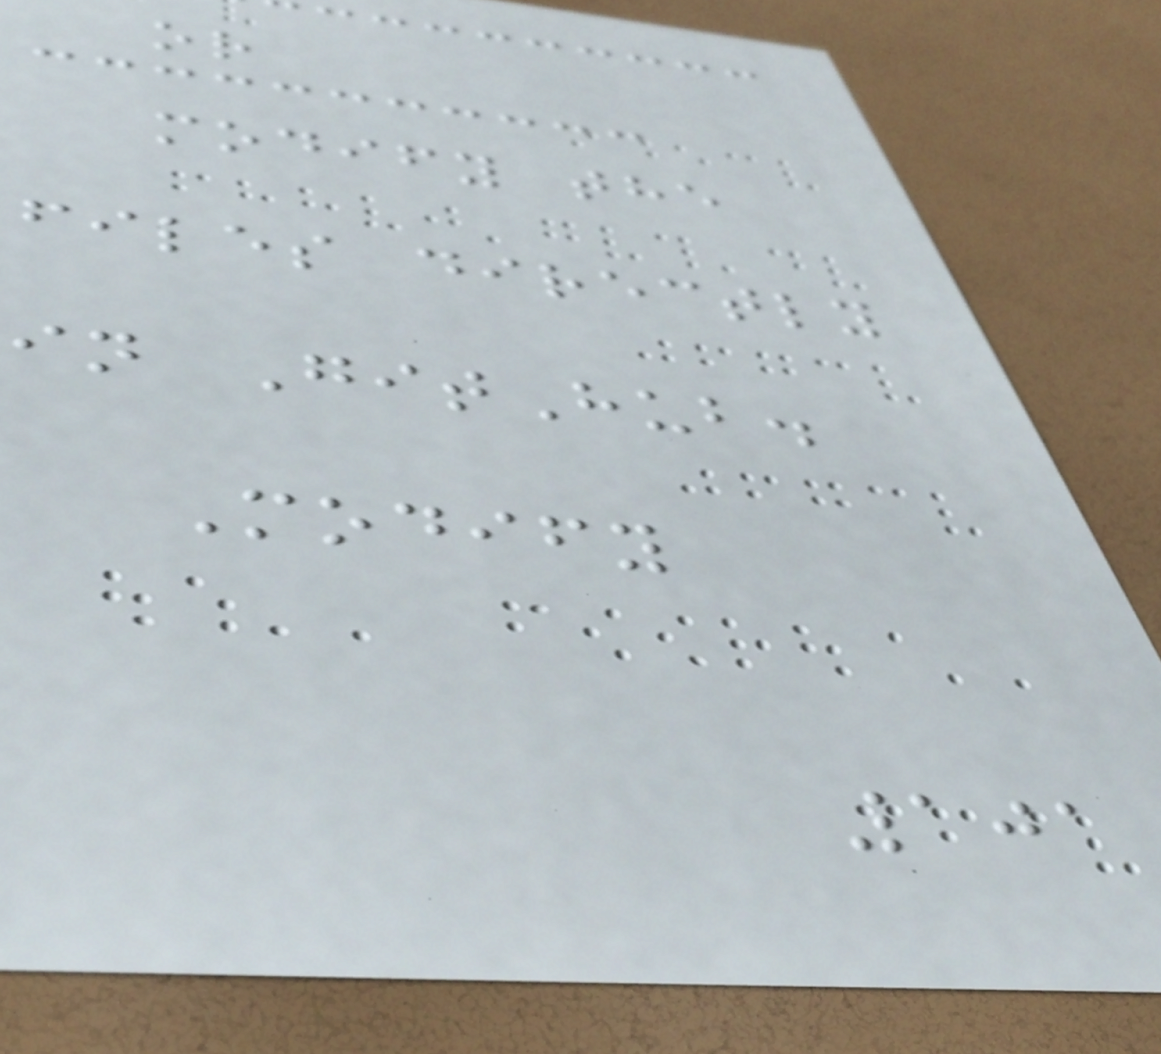or
modify the
files directly
in GitHub.
Modify
101
